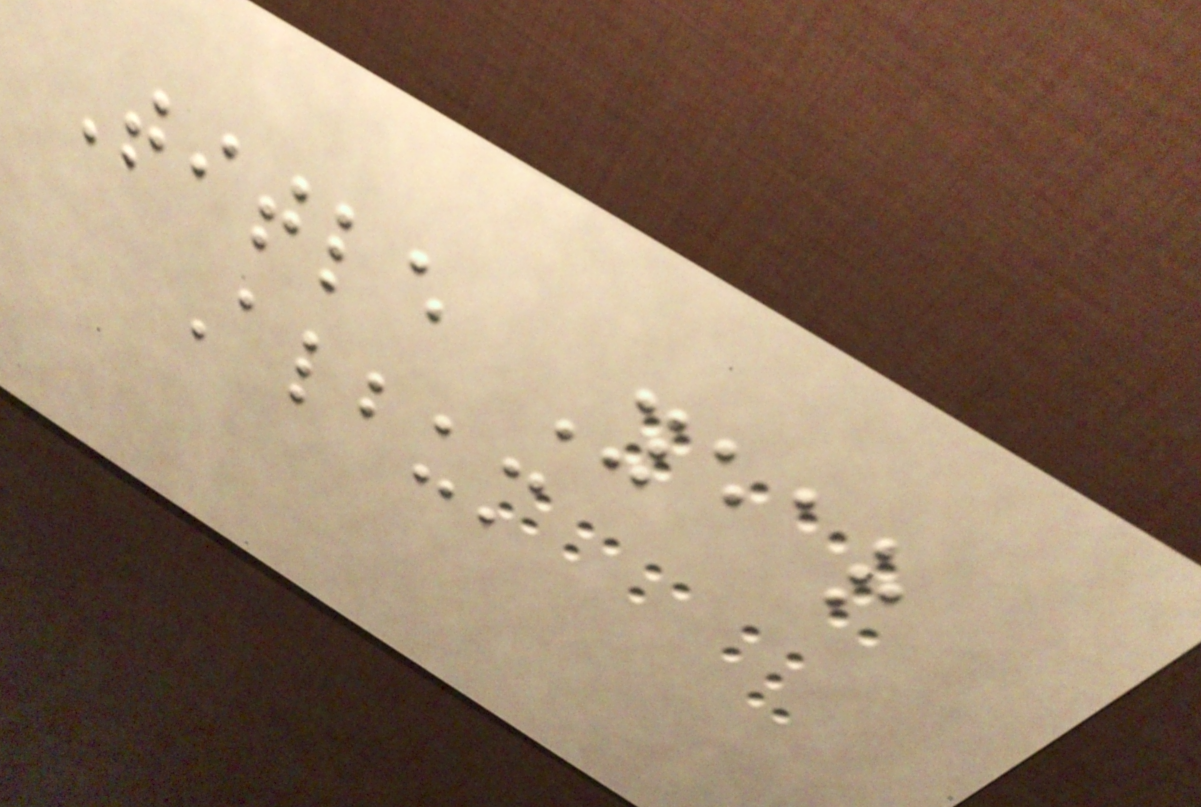Title Year
Album
